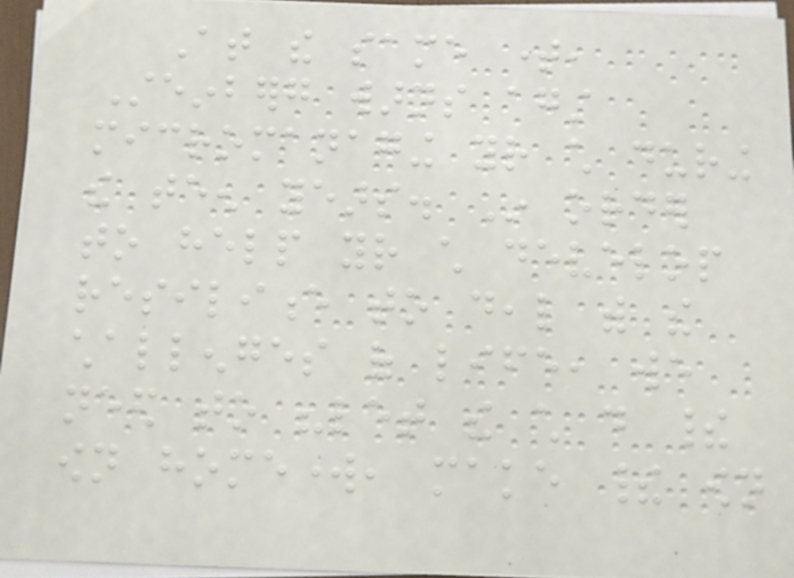At the same time,
Steinberg warns against
micromanaging your child during
the teen years. In order
to help your child develop
resilience to deal with the
challenges of life, we
need to "let the child do their
own homework, make their own
